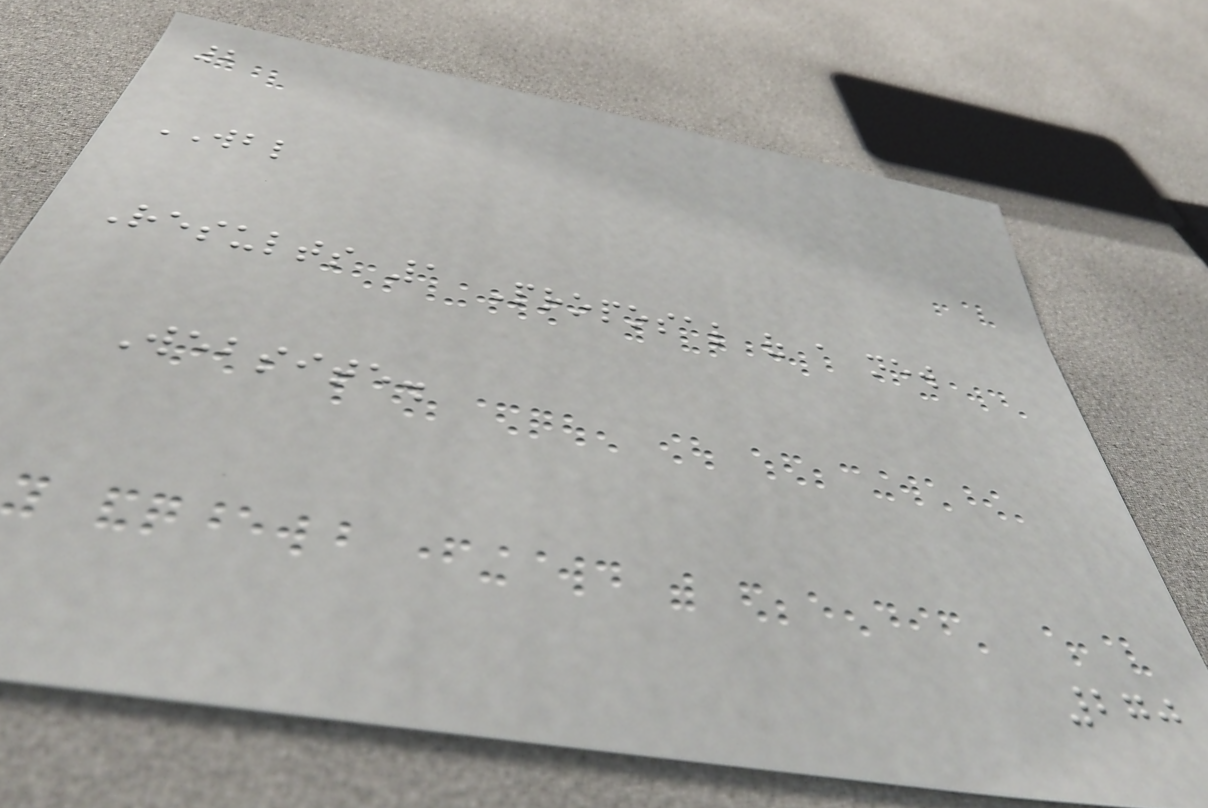2
WBL
Results 1 Proposal of a new
Website.
270
